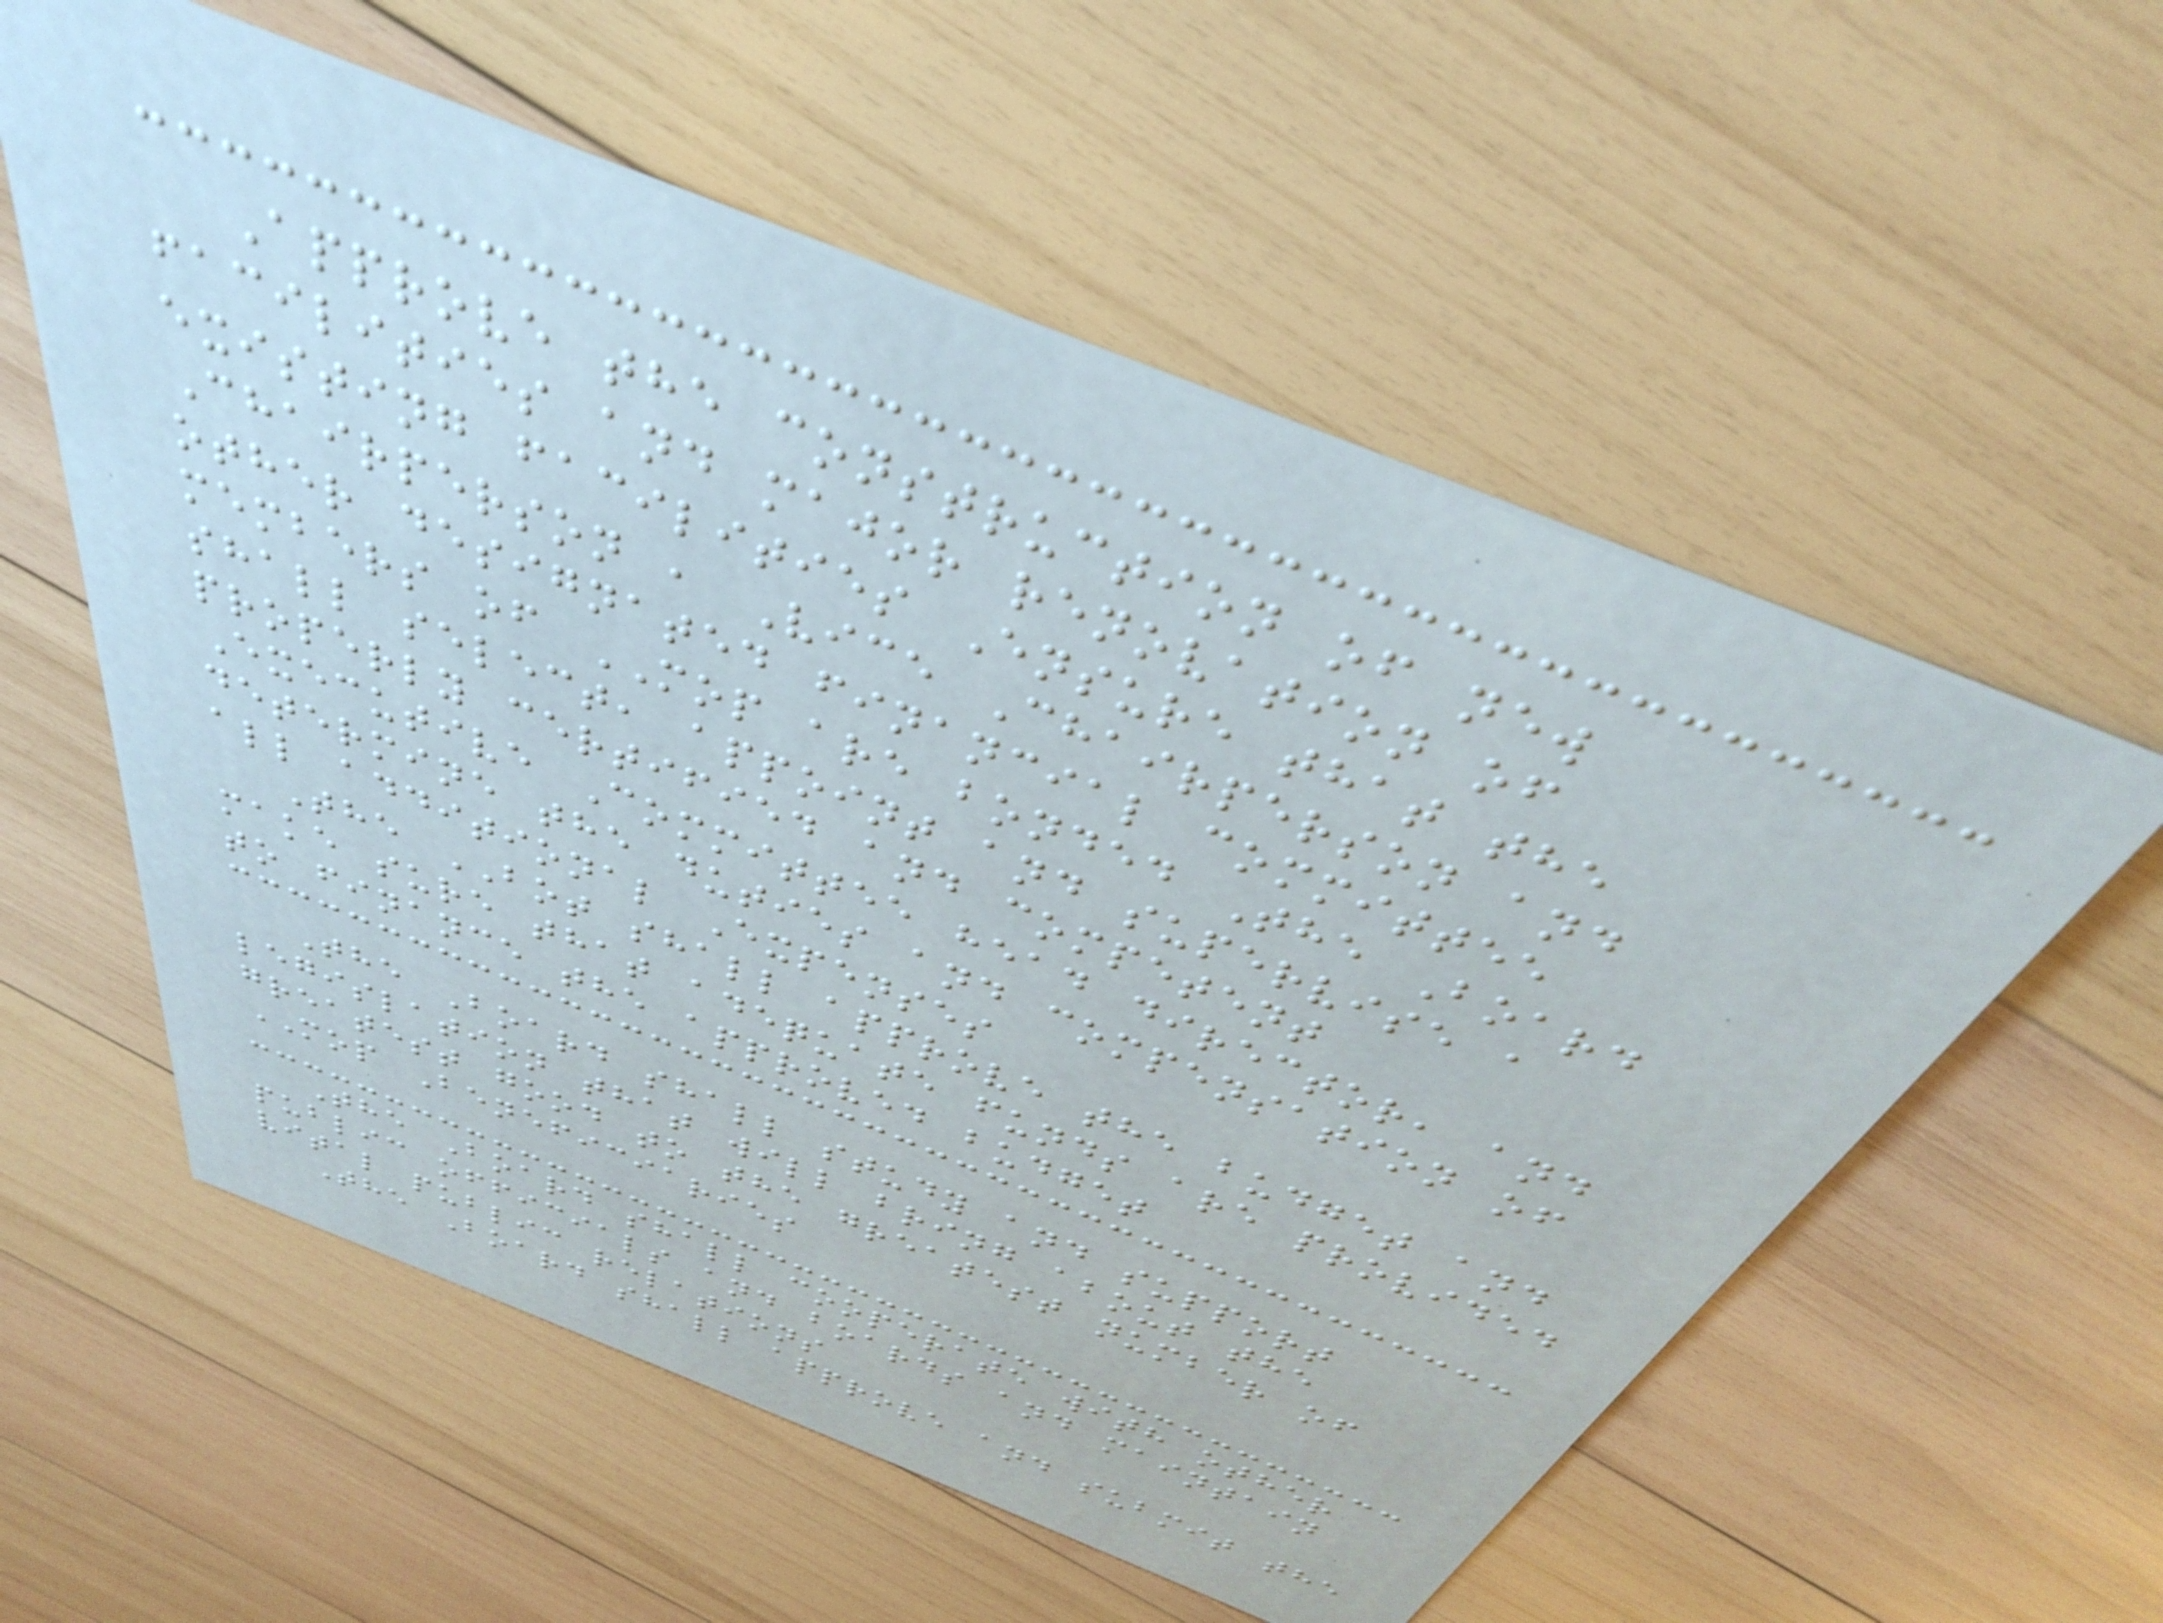Approve the construction of new
facilities and major renovation of
existing facilities Ensure that the
Chairperson , Vice Chairperson and
other designated financial committee
members of MOP are bonded The Board
shall select, appoint and supervise a
properly certified and competent
Executive Committee head director, and
determine the duties and compensation of
all additional Expenses
The BOT shall approve the budget and
make sure that adequate funds are provided
to finance the approved budget
The Board shall study and support
legislation that will bring about the
greatest good to the greatest number of
MOP Beneficiaries
The Board shall cooperate with other
public officials and boards and maintain
vital public relations
The Board shall approve and submit the
